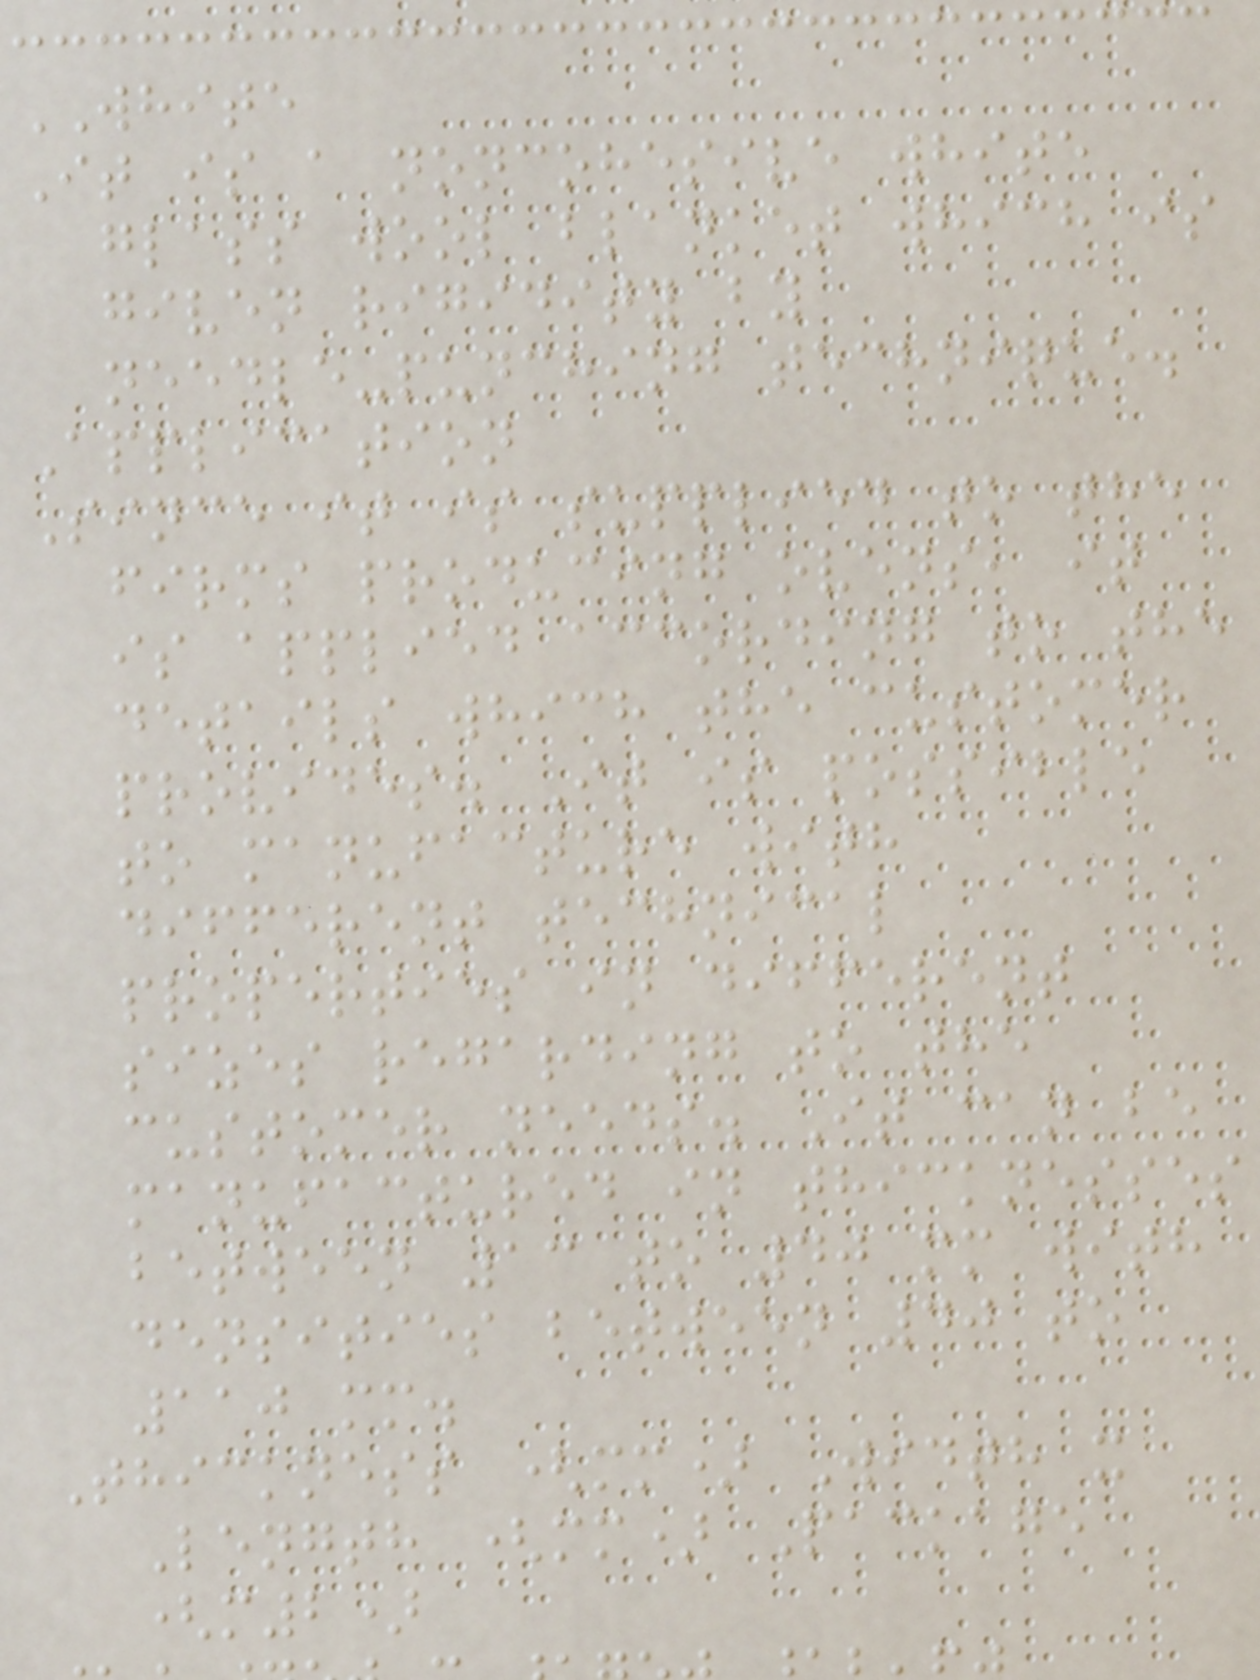WHITE
It is a noncohesive white
glass wool blanket which is
given rigidity by
needle-punching technique.
Application
Since it is supplied to the
firms producing ovens, it
is applied according to the
details which the customer
provides. It is possible
to manufacture with
different technical
properties in different
sizes regarding to the
customer needs. It can be
manufactured in thicknesses
between 13 to 40 mm with
densities between 40 to
110 mm.
Thickness (mm) Width x
Length (mm) Package
(m2)
